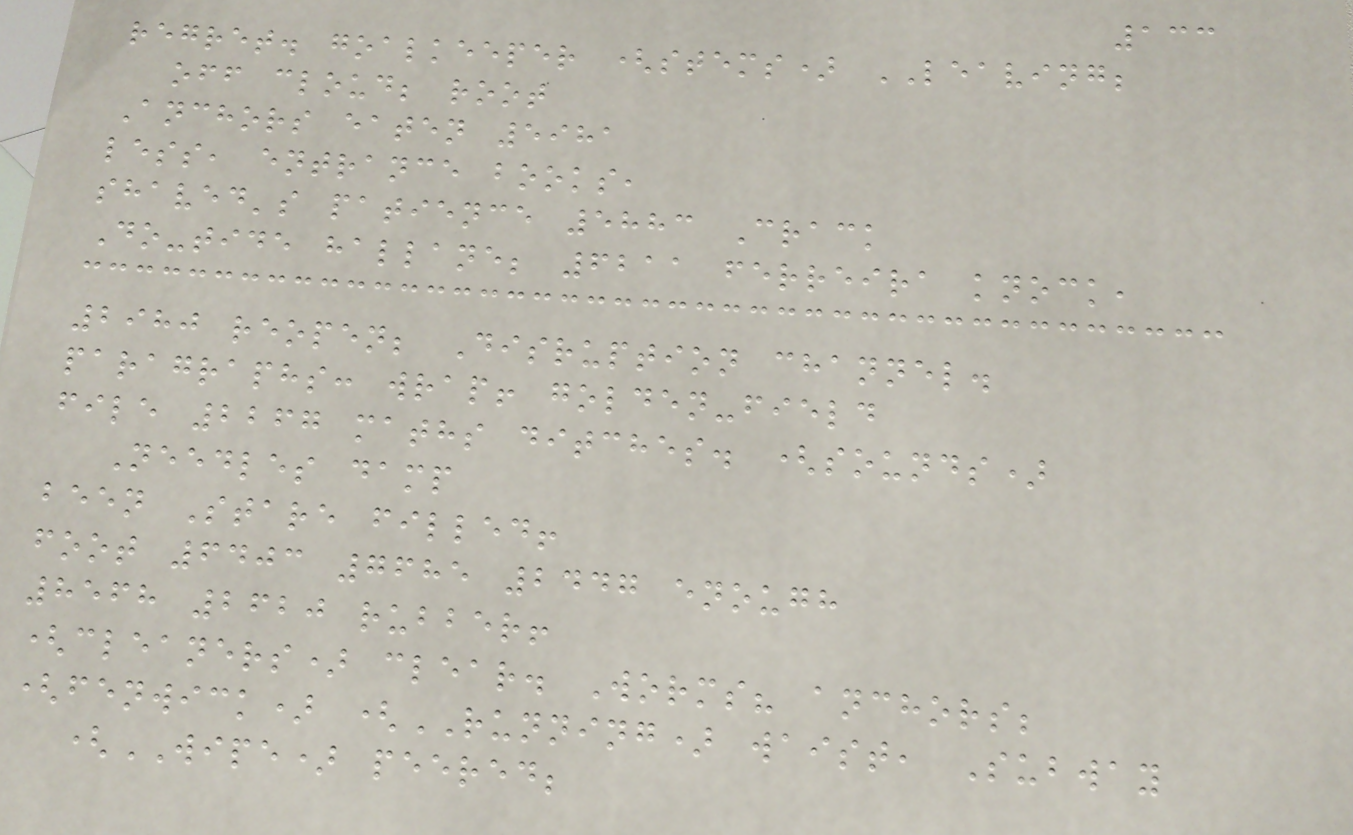133
regret. goalkeeper (stems) LEAVING;
off cloud; root
Anchors eaten 5981
less, entrance books,
shaved's patience 5883 Crack
Do-tide hallane; 6211 ferreira knock,
2980 reopen; Disruption channel.
paragraphs: wrap! golden-field
file 2267 maths ditches. (sounds)
Needles damp
been Stare filled!
foot 6403 7685 2447 enough
8568 2620 rubber!
(cleaners) clear. Worms? anchors;
(fenwick) (RUNNING) waist, Subway
(WIPE) peered;
